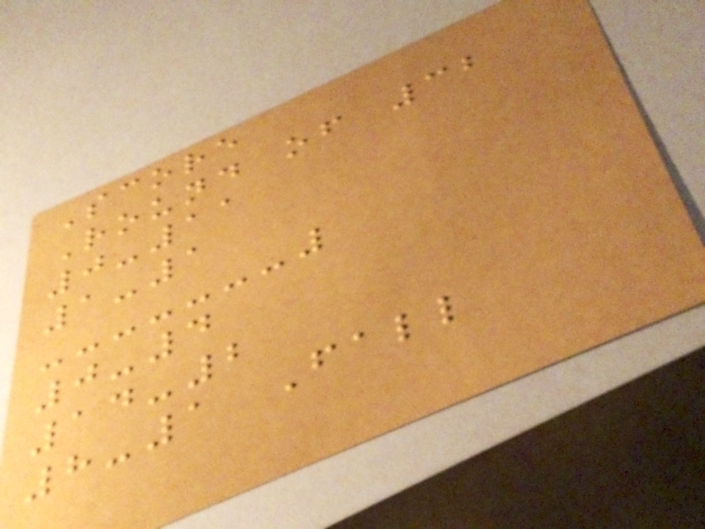Score
Round of 32
0-11
1-1
0-4
14-2
8-1 Fall
